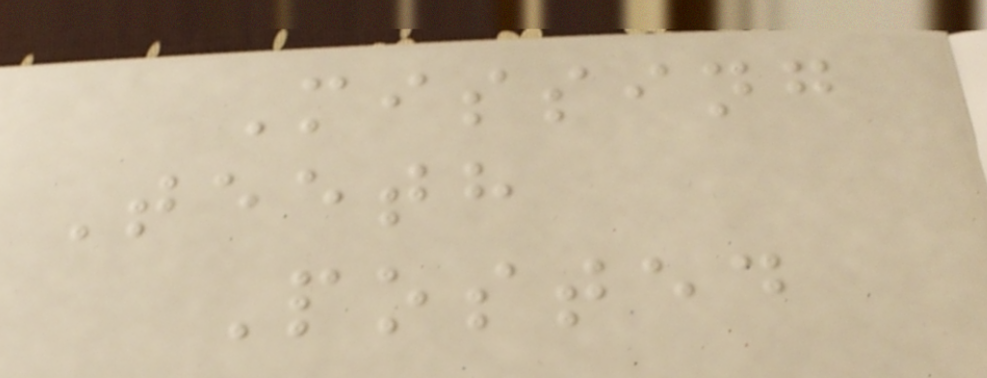Missing
Teeth
Posted
